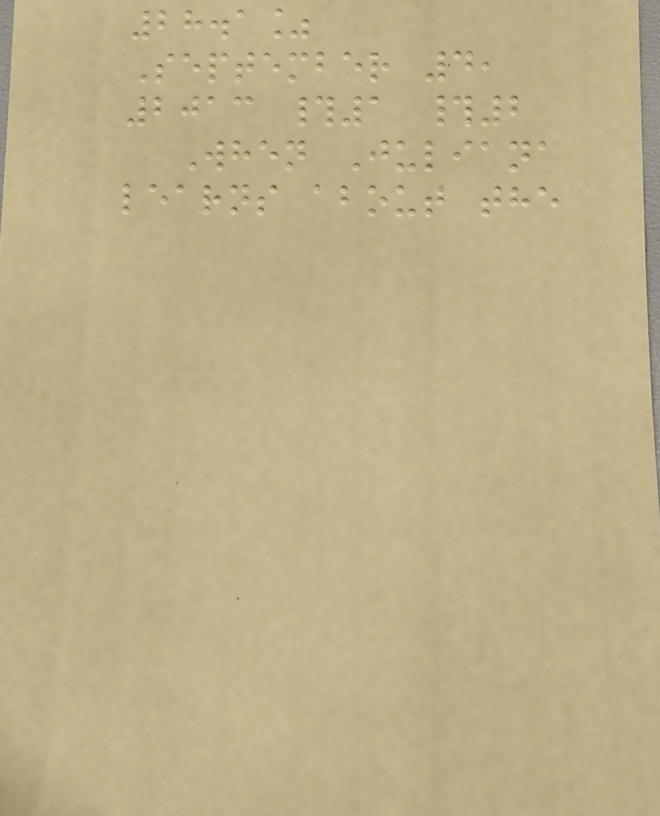28.1%
September 4,
2013 #1 #2
When Juliana
learns about the
